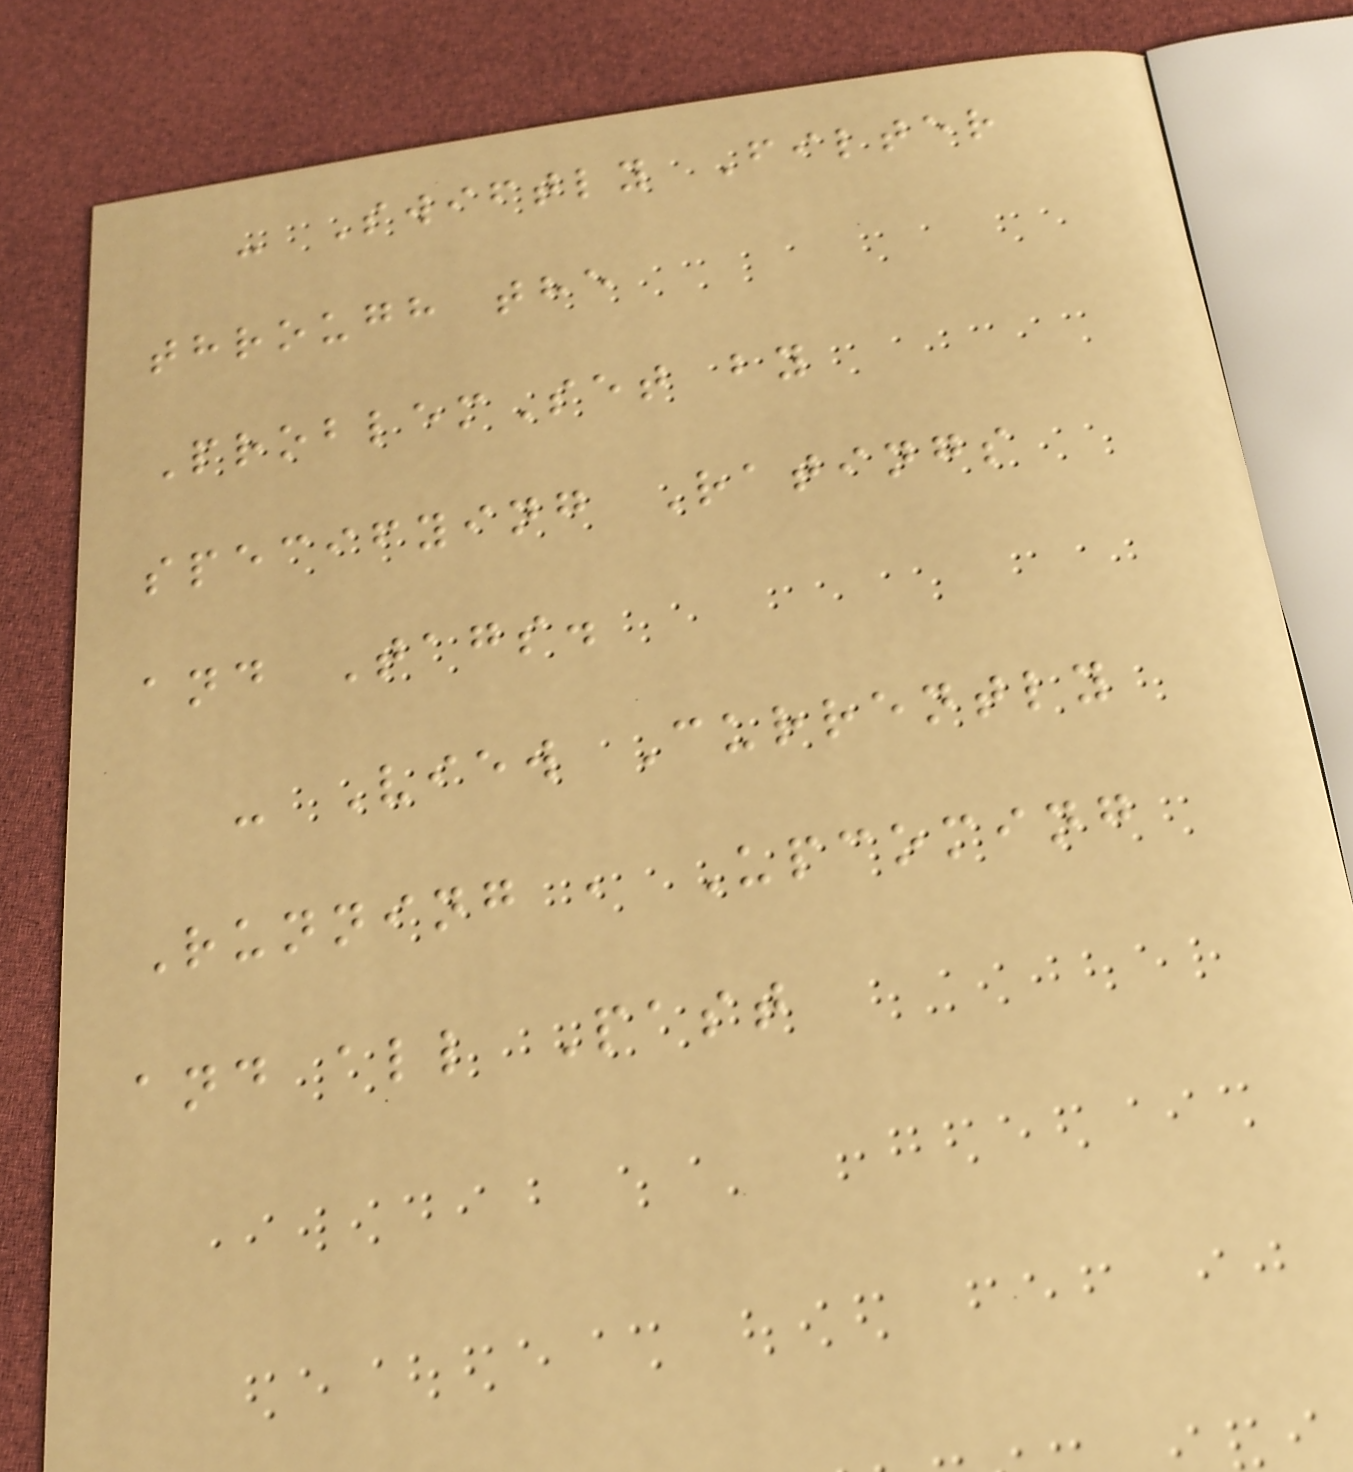- Swiftly Filter
through the
ProblemSet by
specifying Ratings
and Tags.
- View Currently
Running , Upcoming
and all Past
